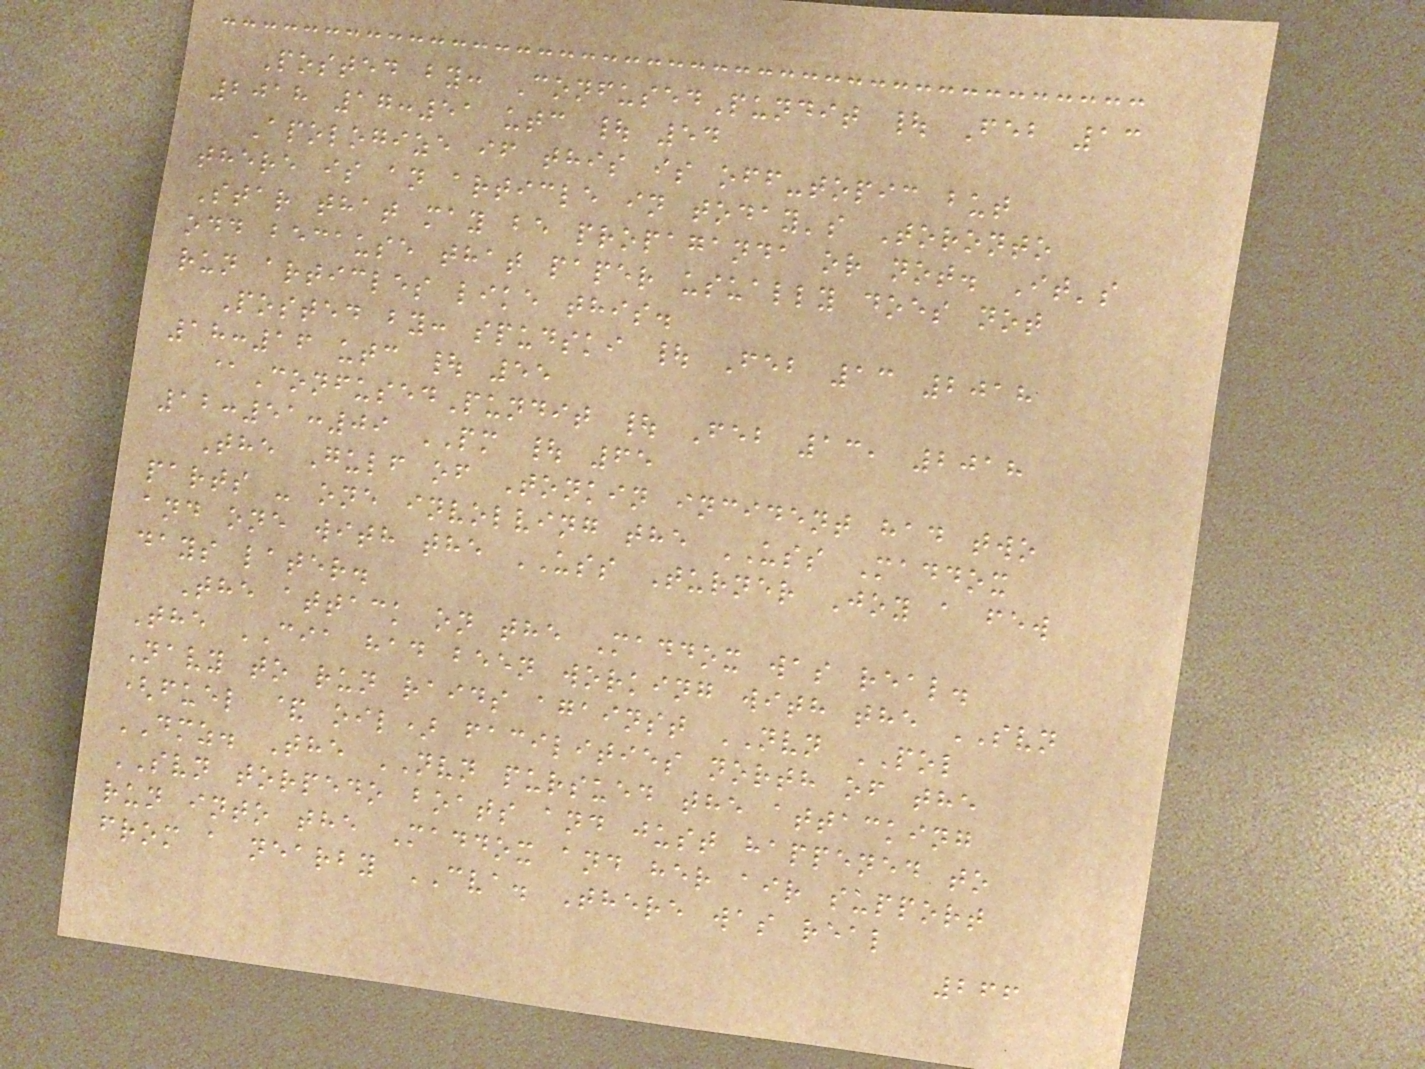Posted by: ConfusedPundit | Feb 13
2018 17:51 utc | 54
Apologize if this is off-topic but
there is an article in today's Toronto
Star that may be propaganda or not. It's
odd because that paper usually does not
run articles like this.
Posted by: spudski | Feb 13 2018
18:16 utc | 55
@ConfusedPundit | Feb 13, 2018
12:51:09 PM | 65
The Gulf of Tonkin incident had two
parts - one involving the USS Maddox
and one with the USS Turner Joy a few
days later.
The attack on the Maddox was real.
The CIA had been working with the SVN
Navy to run raids against NVN POL
(fuel & oil) facilities north of the
DMZ. The NVN pursued the attacking
SVN torpedo boats and just happened to
run into the Maddox and her air support
from a nearby CVA. There was real
266
